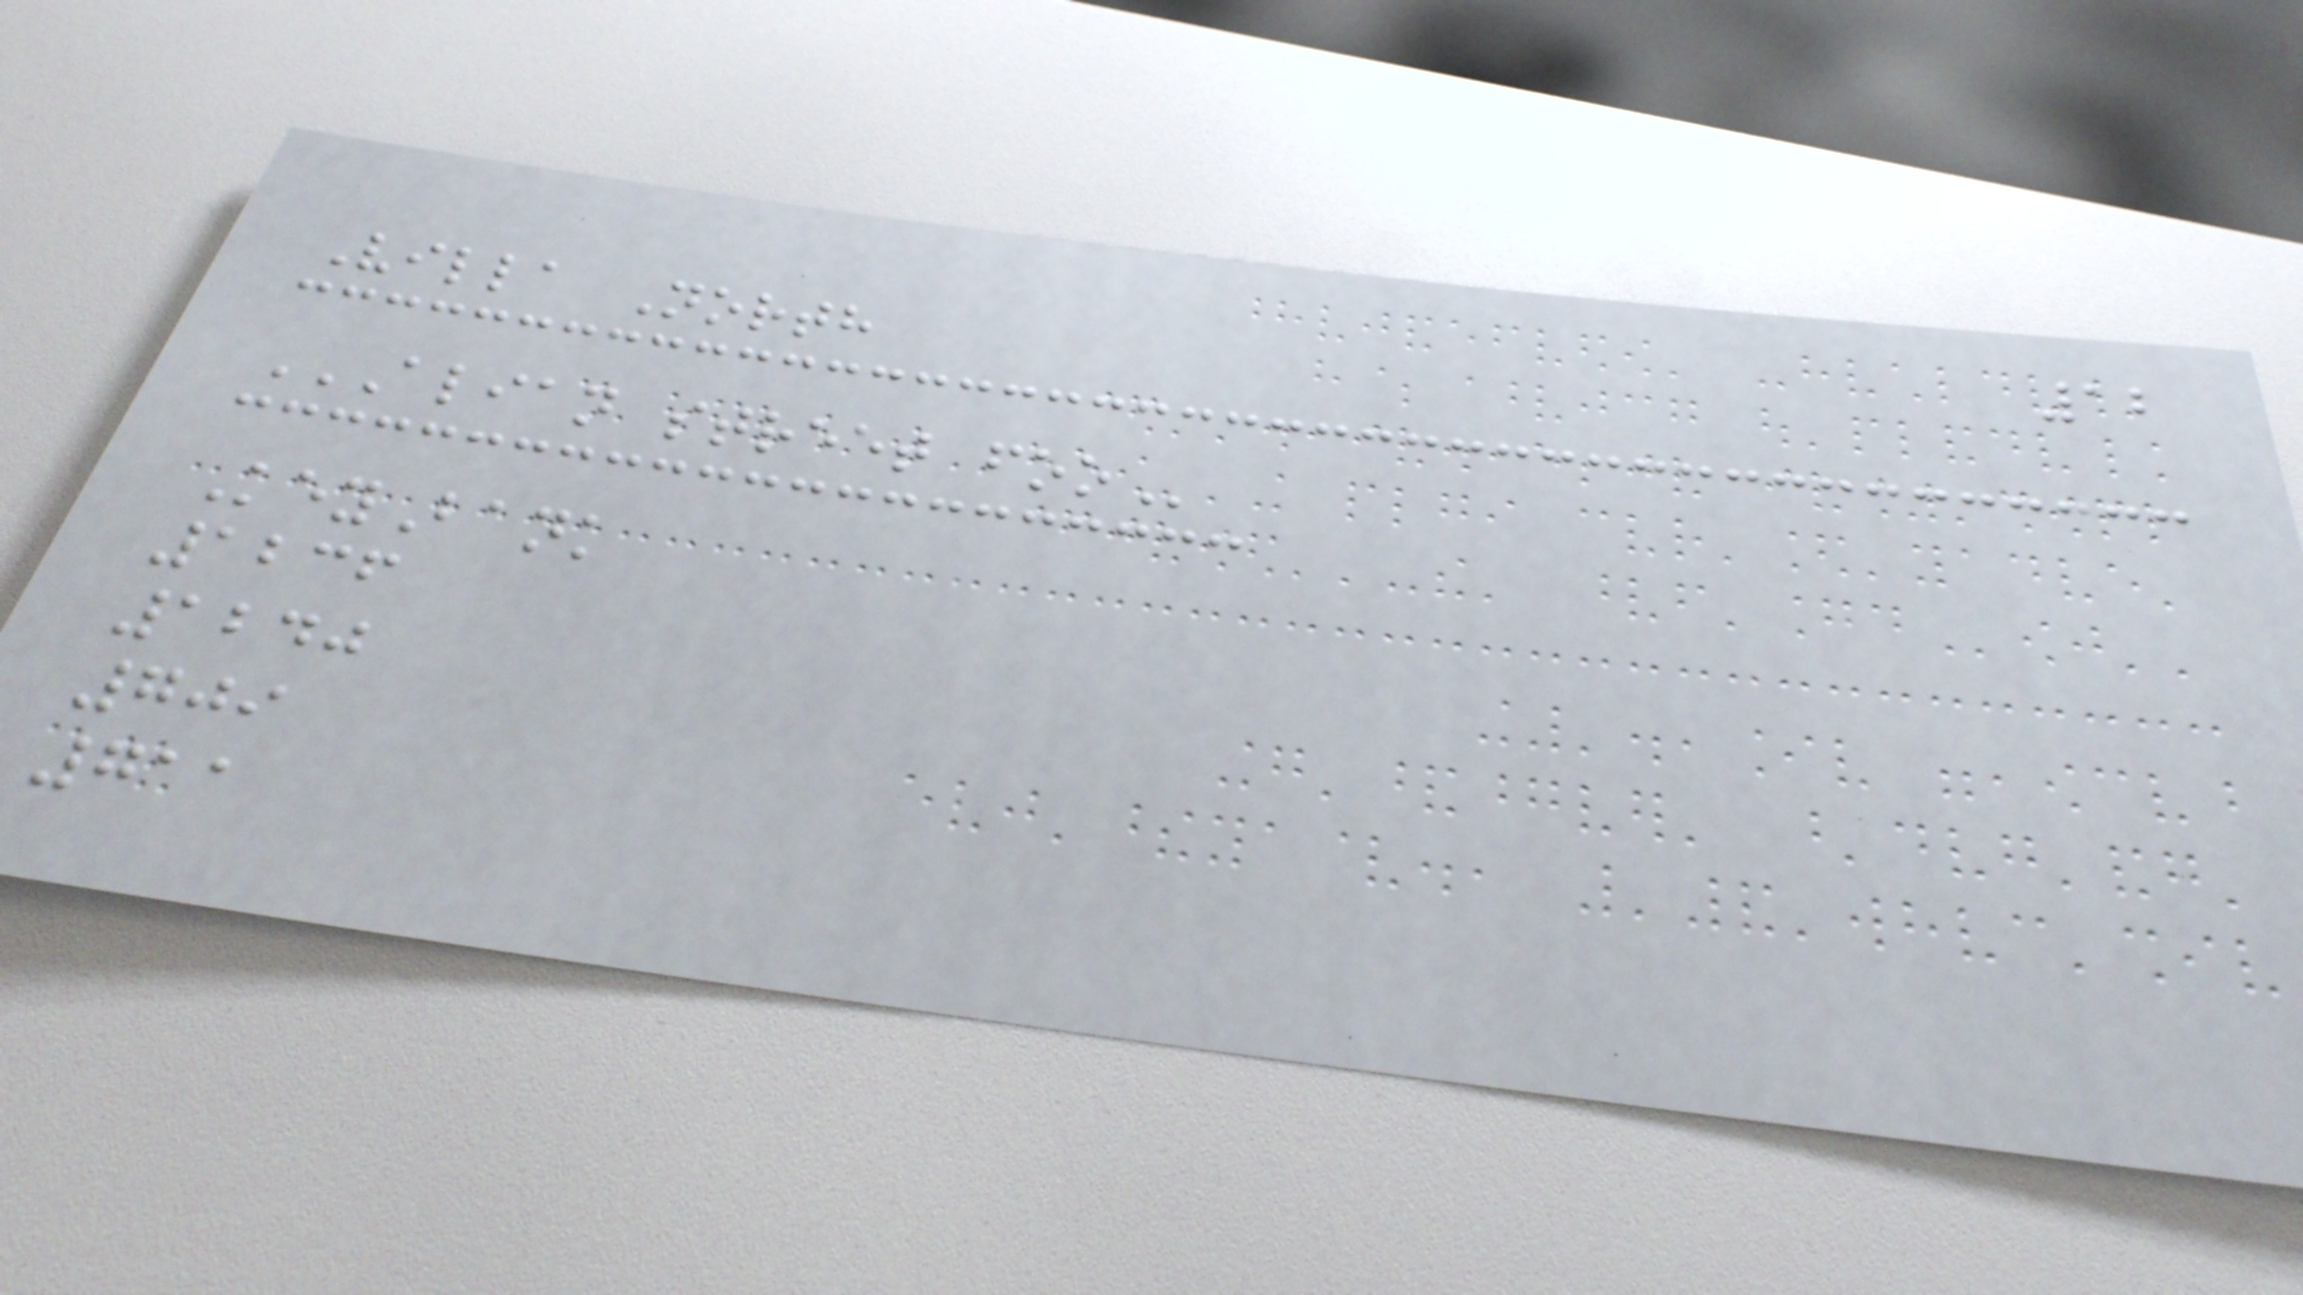12
Villa North
ALIAN STREET FOO
KeyBank
1236
1240
709
711
